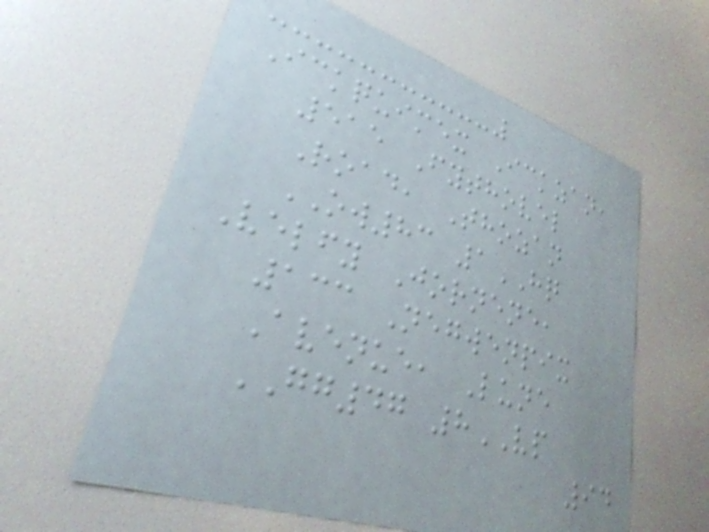Ickquimex Ickzan,
515 Fythovel
Road, Thozan
OW83 1HQ
Velfy Jornene,
133 Negwenpix
Avenue, Lune
GG47 8VP
94
